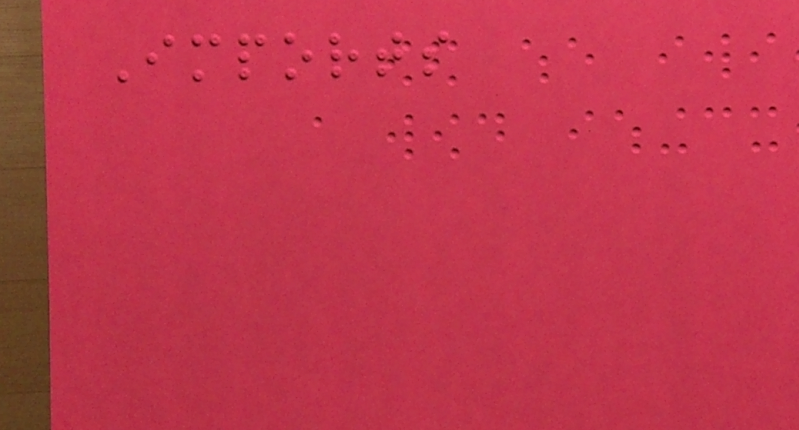Imports
